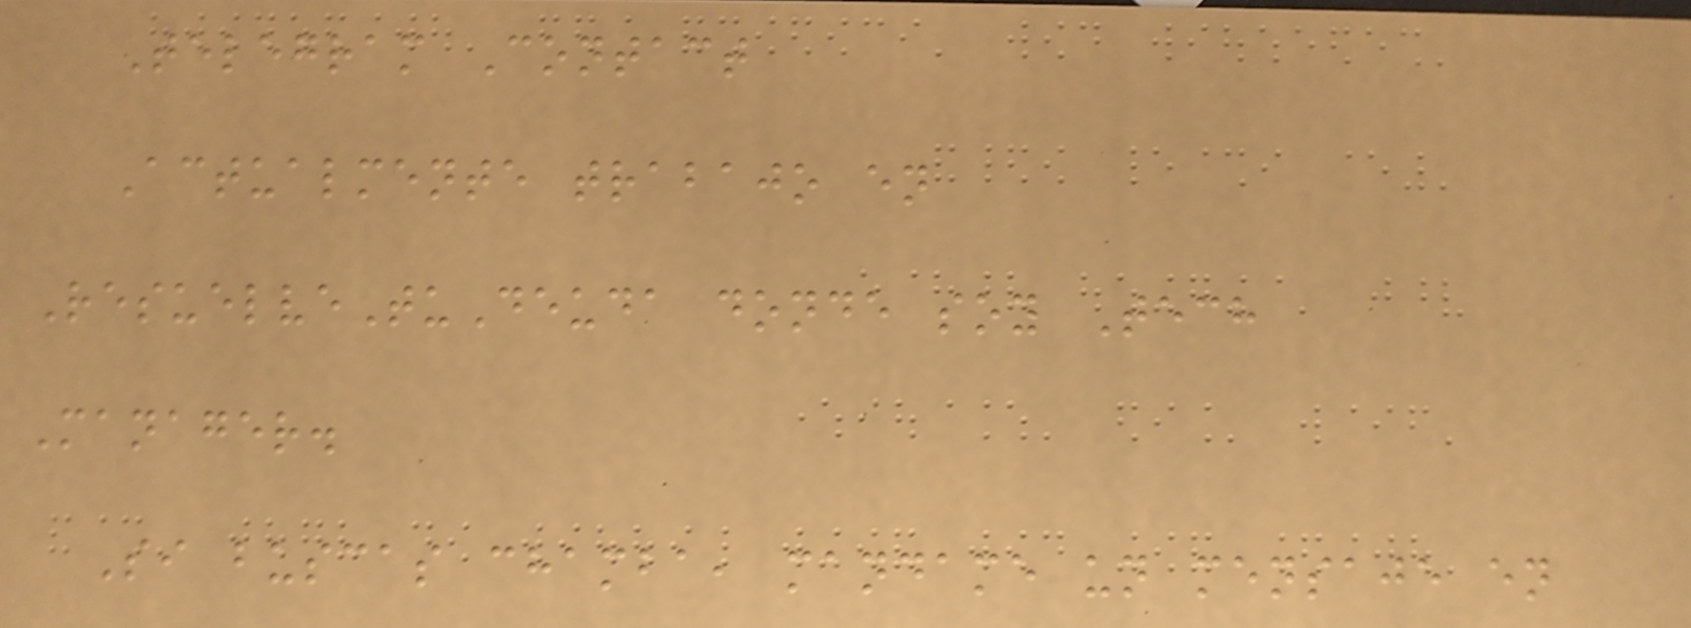Telegram Contact
Actualmente trabajo en
ResuelveTuDeuda donde soy Tech
Manager.
Si buscas chamba, mandame un mensaje en
